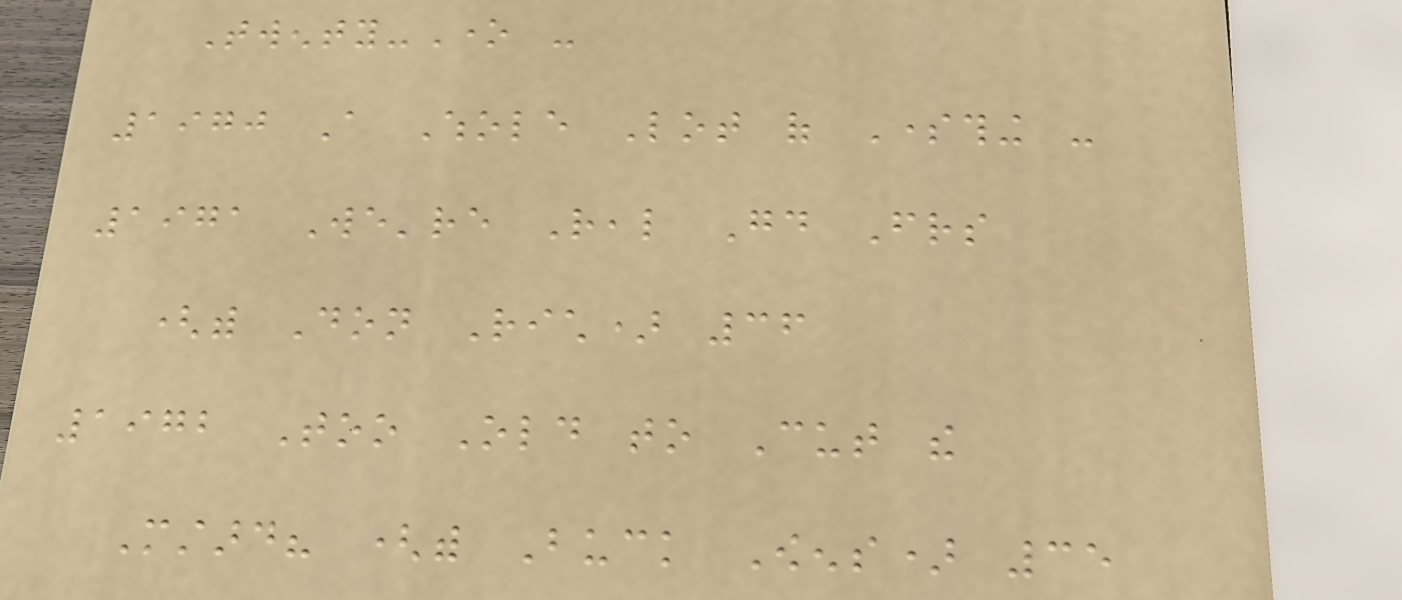Twenty-One -
1970 A Whole Lot of Something -
1971 We're Real Good Friends
(with Don Rich) 36
1972 Too Old to Cut the
Mustard? (with Buck Owens) 35
